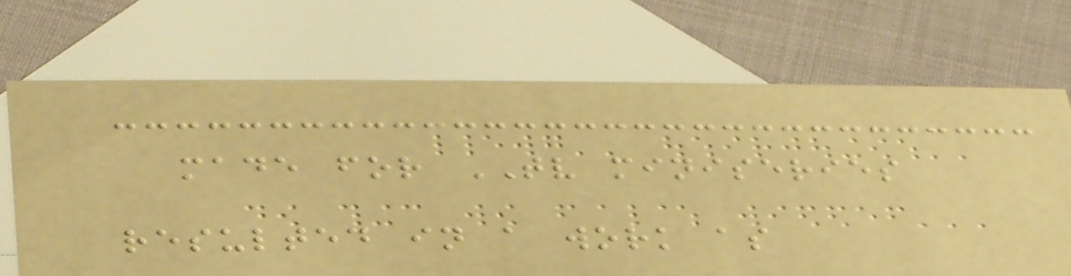made for TV miniseries
resulted in a work as
